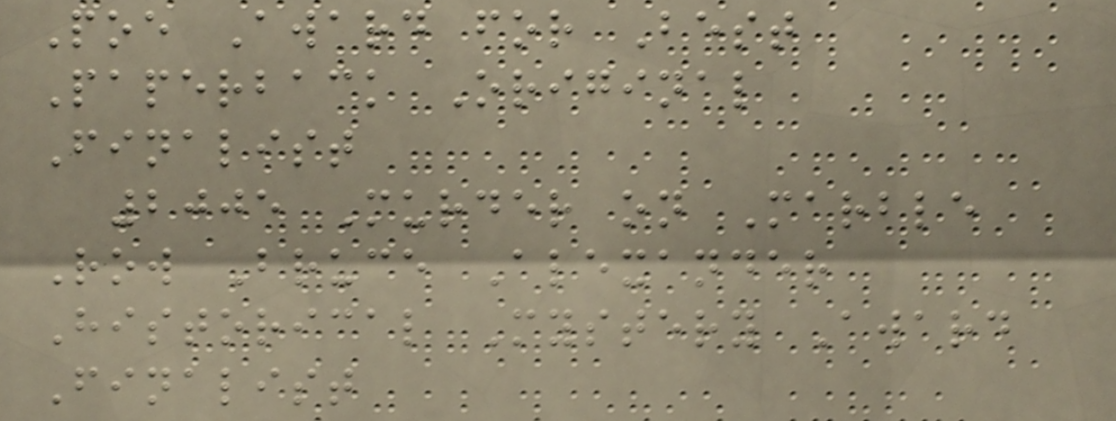Poe Award for Best
Paperback Original
Finalist
2005 Murder on Marble
Row Bruce Alexander
Historical Mystery Award
Finalist
